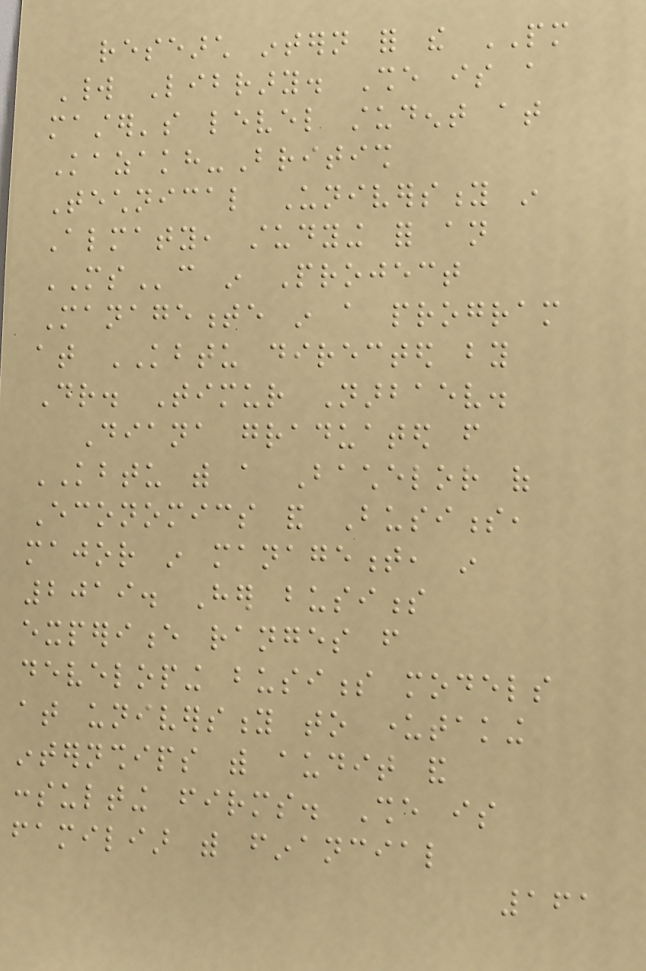research intern for the PM
World Library. She is a
master's level student at
Kazakh-British
Technical University in
Almaty, studying for an
MSc in Project
Managemente in a program
at KBTU directed by
Dr. Timur Narbaev.
Diana graduated from
KBTU with a Bachelor of
Economics and Business,
major in management, in
2019. Her business
experience ranges from
developing business models
at university to undertaking
internships with audit and
consulting firms. She is
familiar with financial
161
